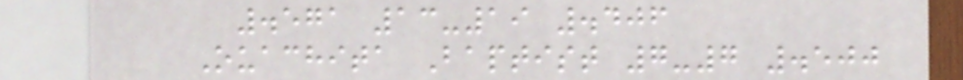.571 13-19 .406
Ouachita Baptist 7-7 .500
